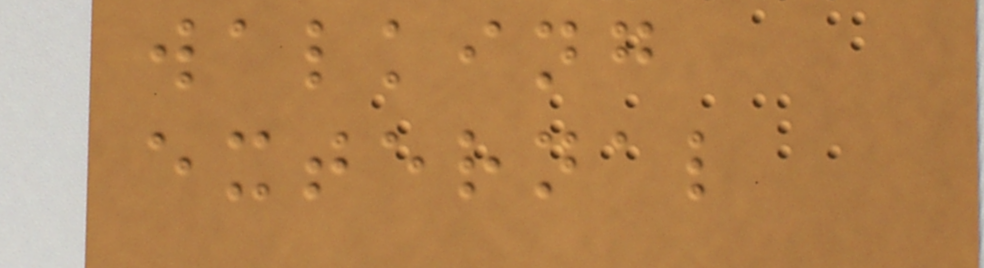walking
external
